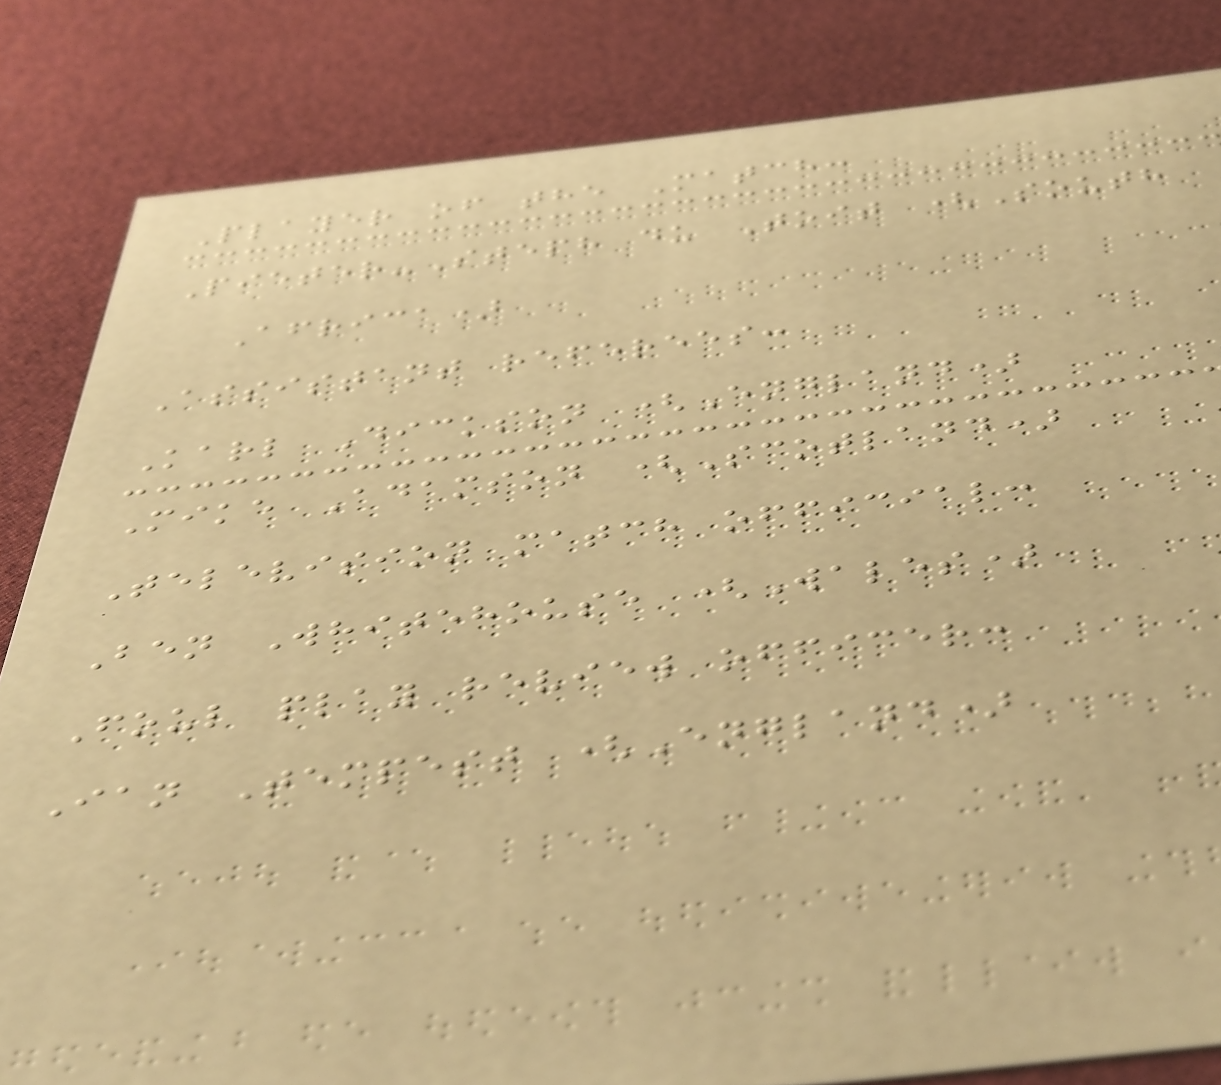Player of the Match:
Pieter-Steph du Toit (South
Africa)
Assistant referees:
Karl Dickson (England)
Mike Adamson (Scotland)
Television match official:
Ben Whitehouse (Wales)
Foul play review officer:
Ian Tempest (England)
